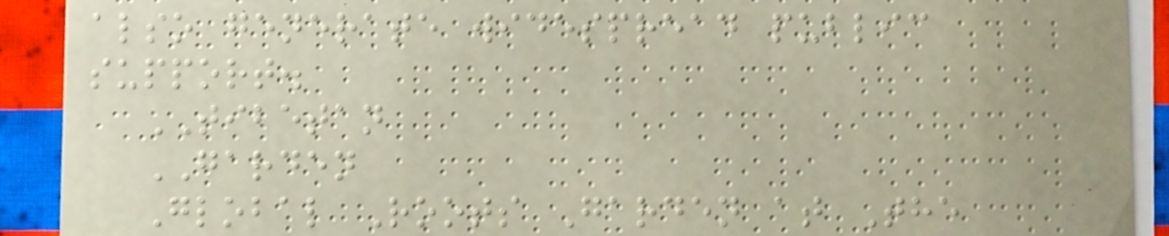also generate widespread public
support.
TIBETAN
GARDEN
Global Roots Garden at The
